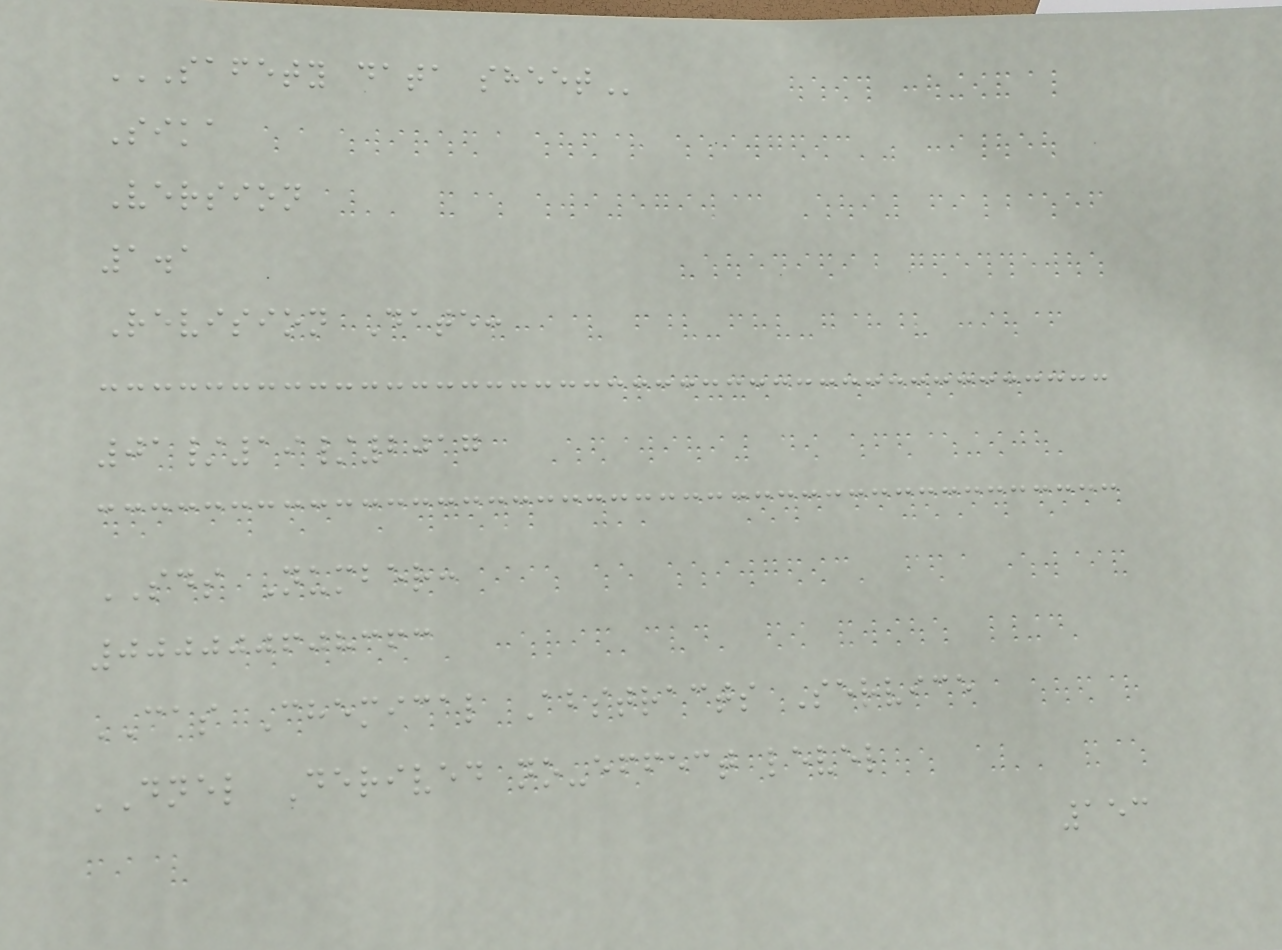SAFETY DATA SHEET
Sika
Version
1.1
Revision Date:
01/19/2017
SDS Number:
000000608363
CAS Chemical Abstracts Service
DNEL Derived no-effect level
153
